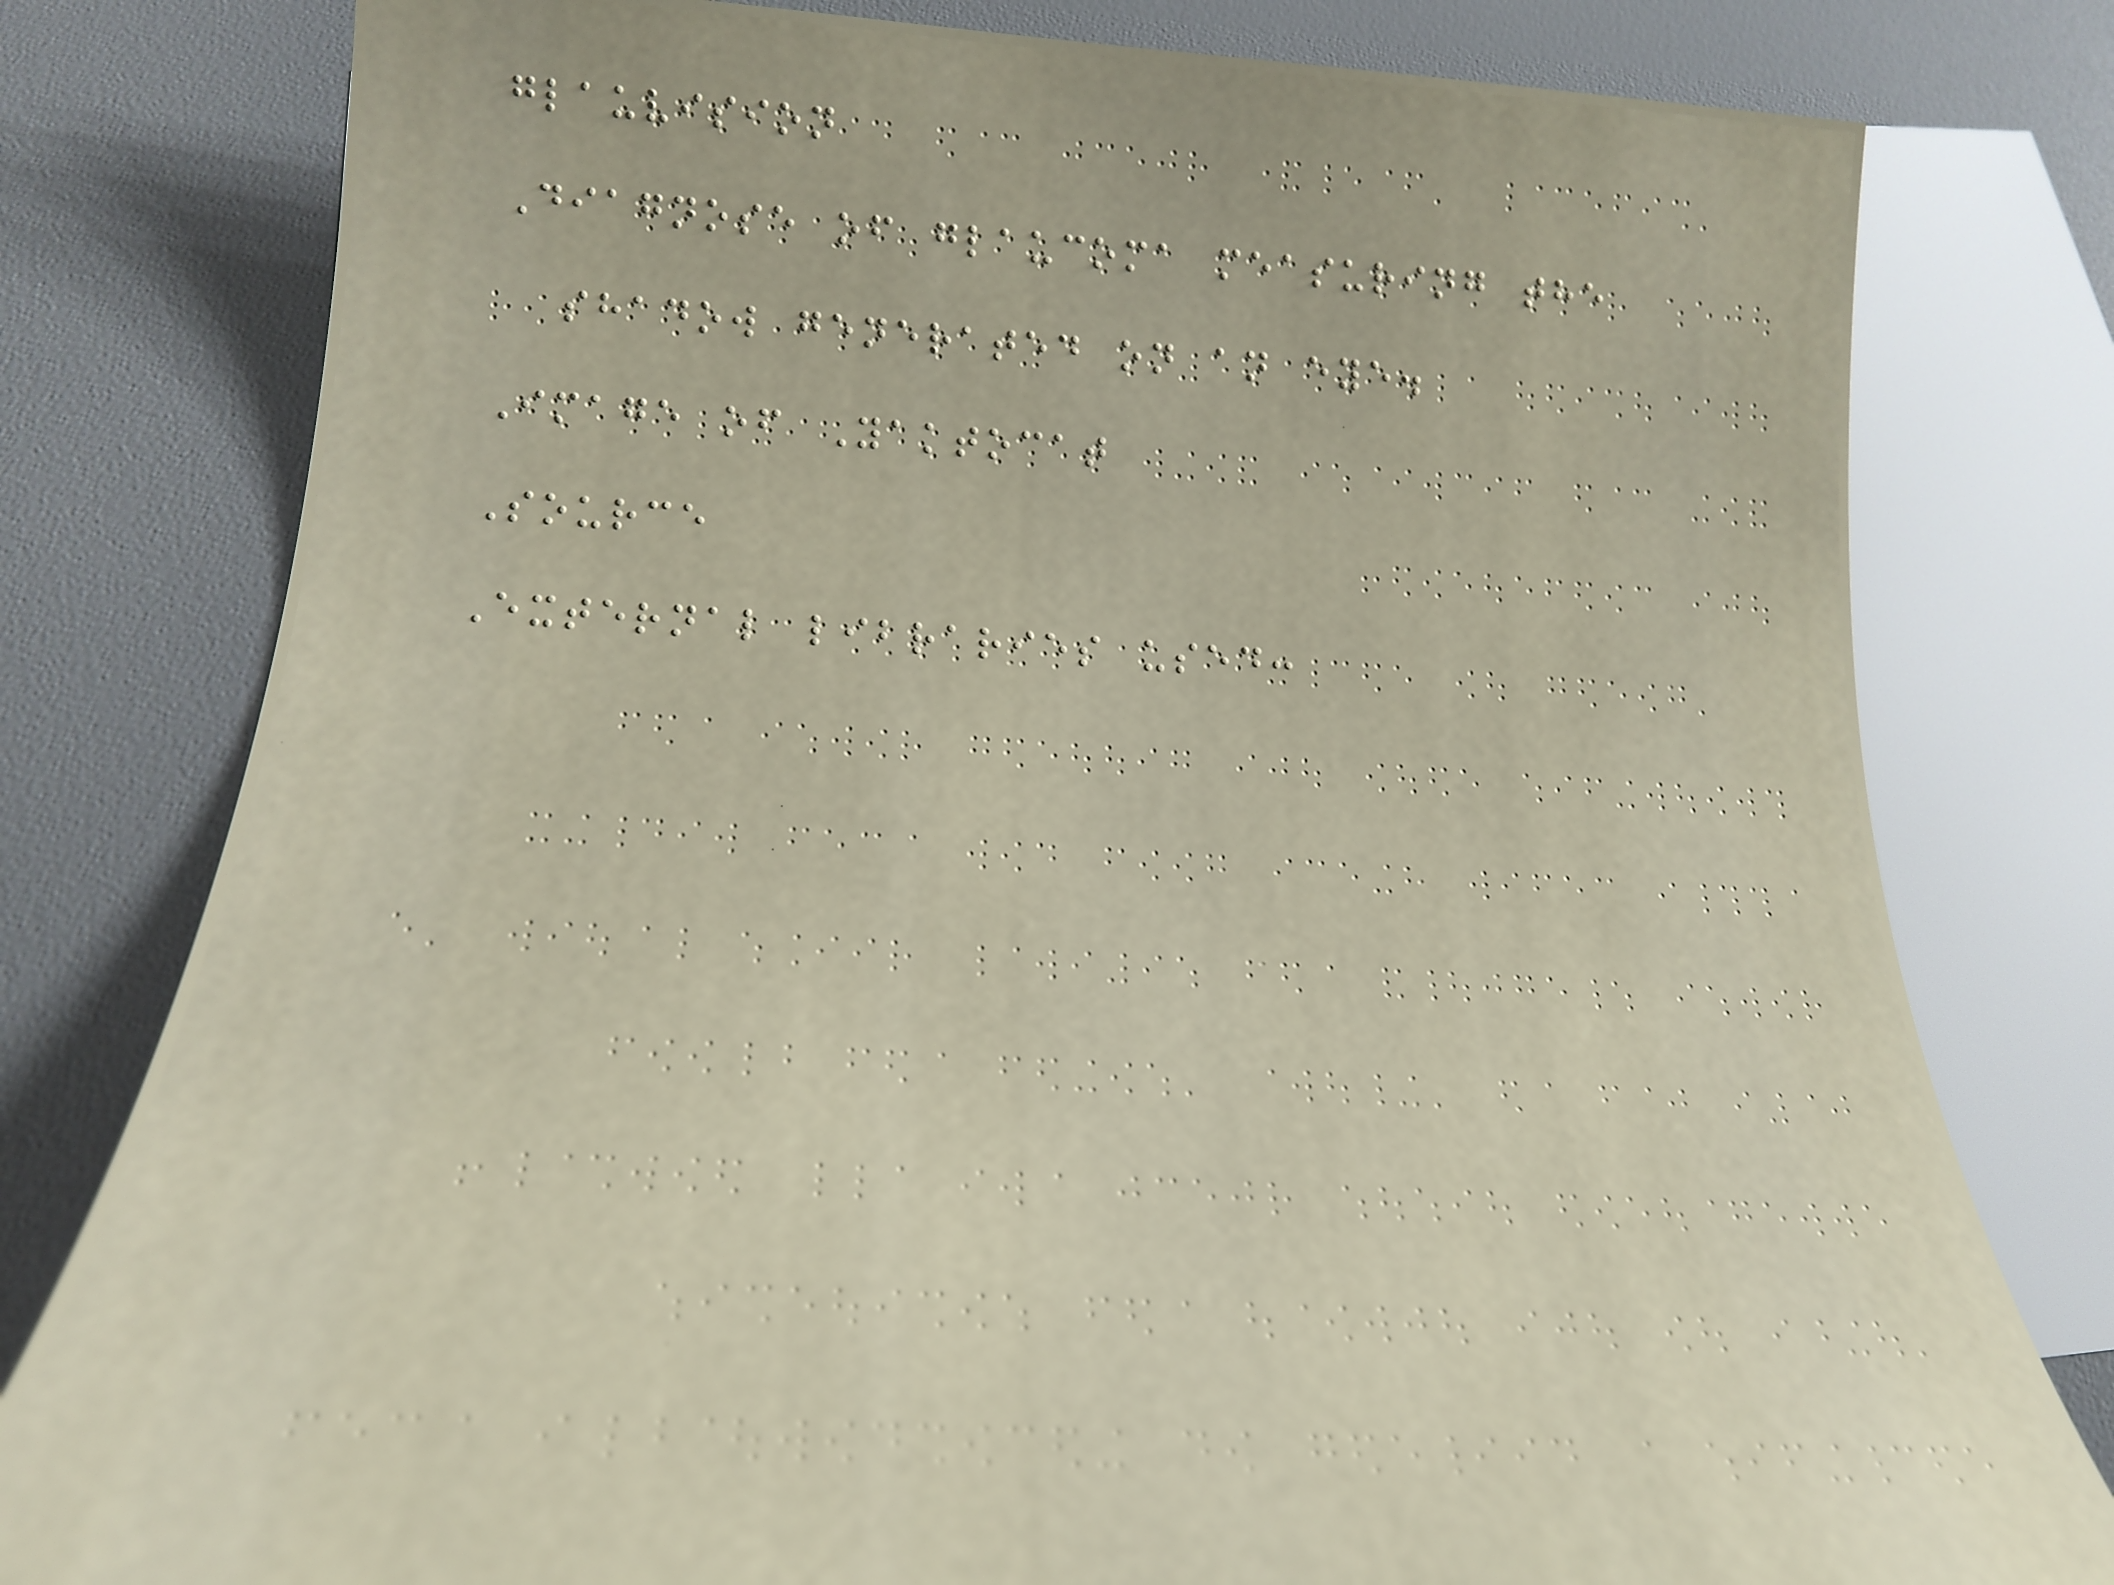glauvision
Diagnose of glaucoma measuring the
shadow generated on an eye.
Image of Yaktocat
Source
External libraries used:
